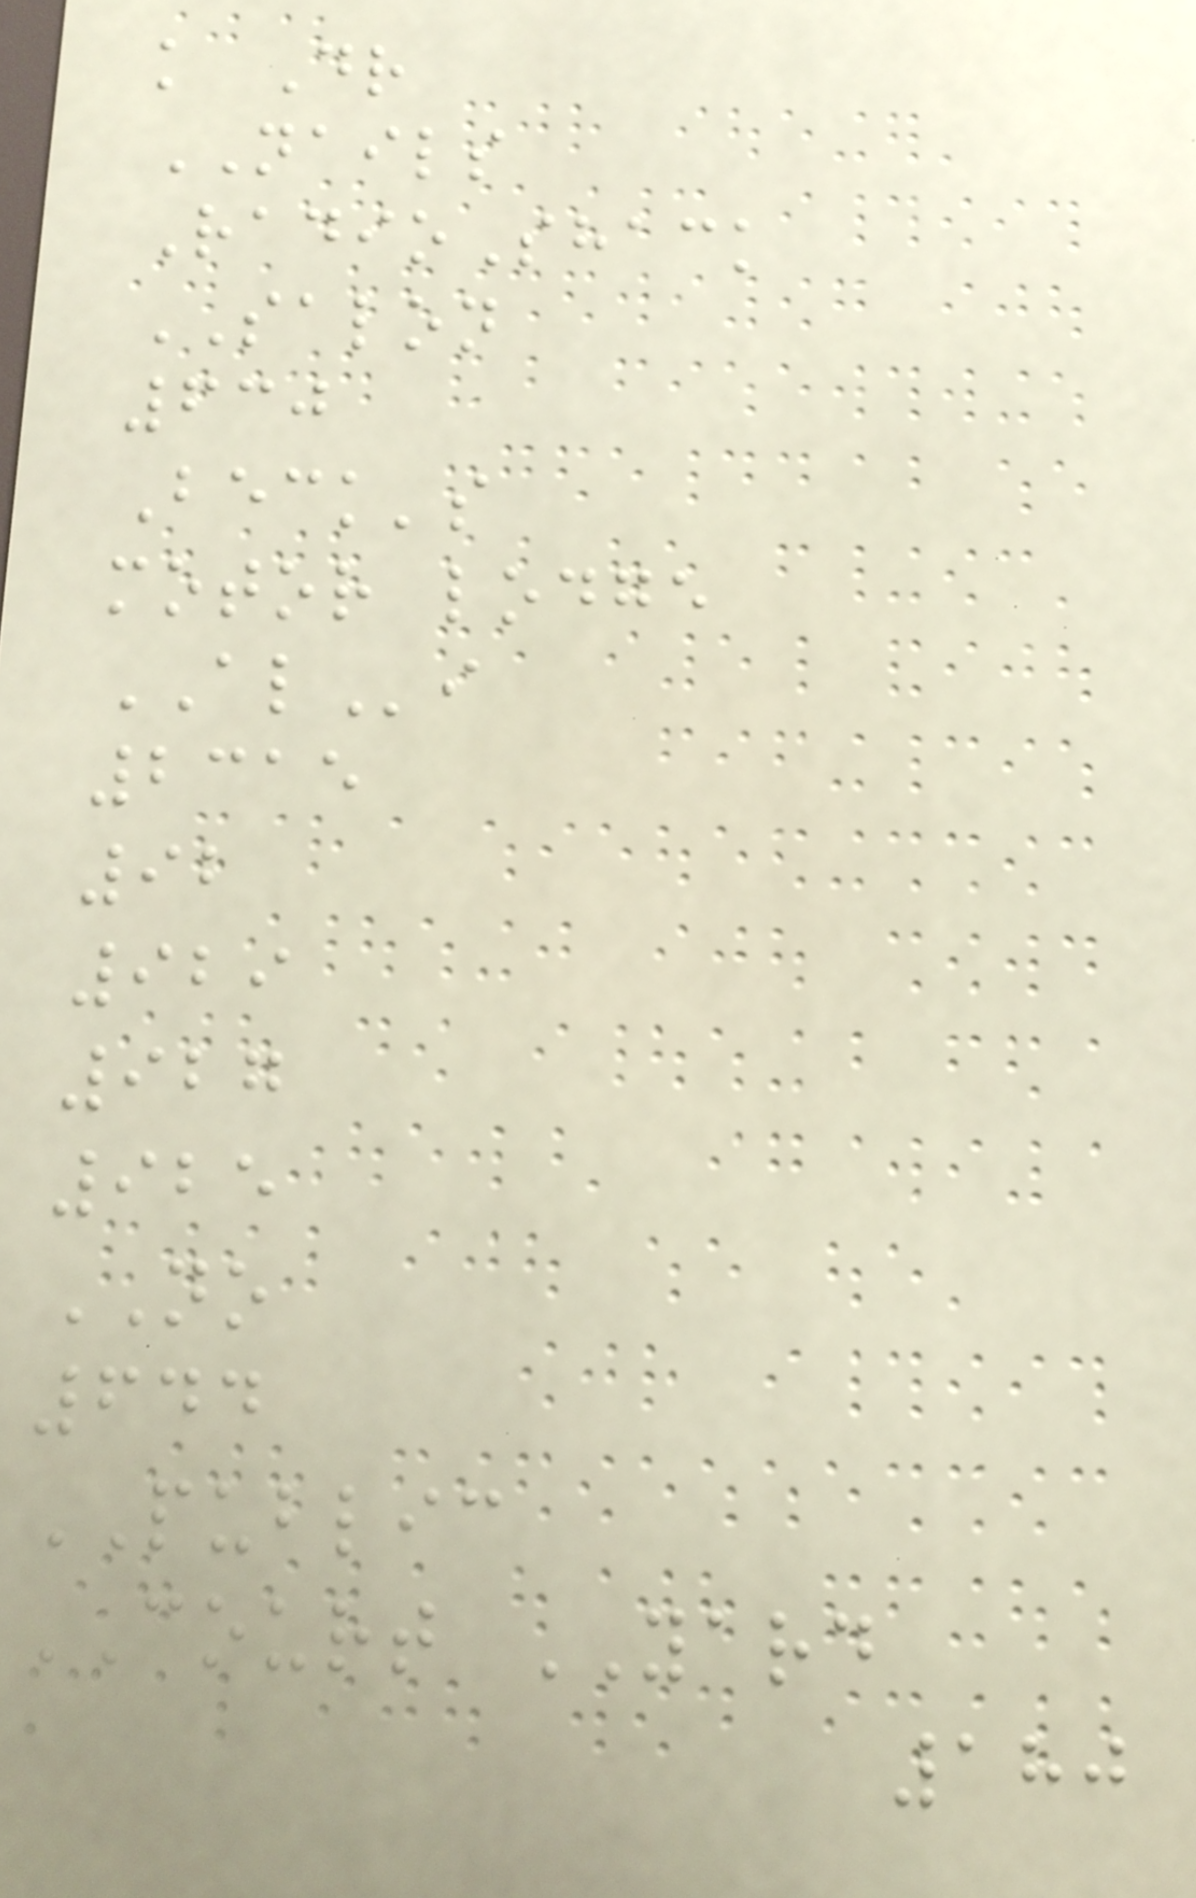k Dr
NAILS
RadioShack
SALON
630
Beck's
motor lodge
ALi
2315
92
929
927
925
NO
644
PUBLIC
COURT YARD
180
